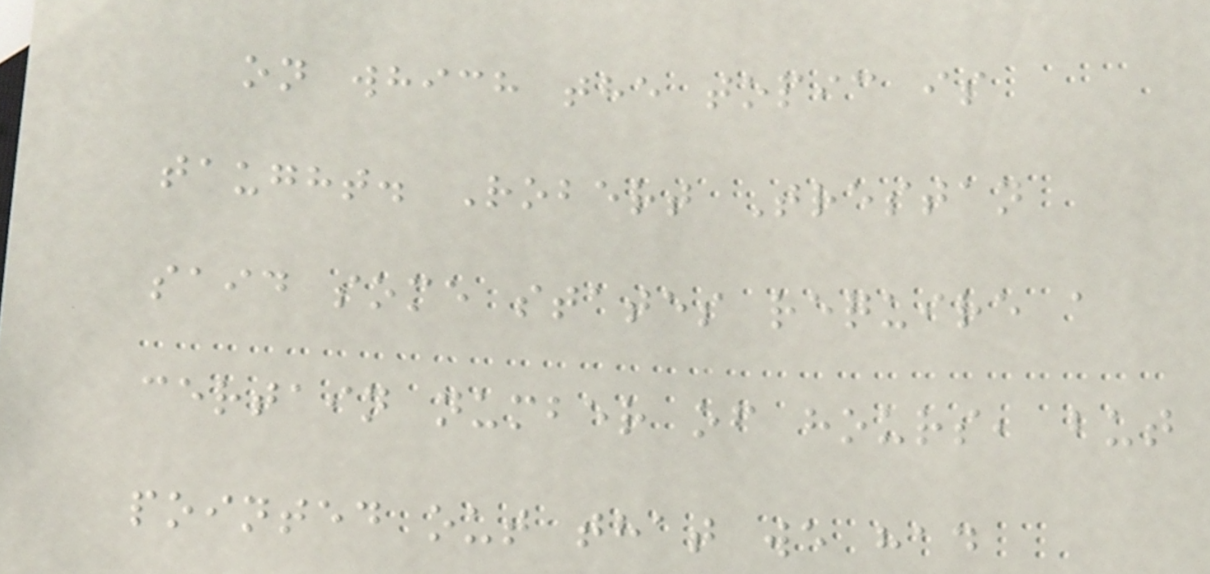on which the topic is
taught. Robert Trestan
said some states require a
certain number of hours, but
pointed out that we had
